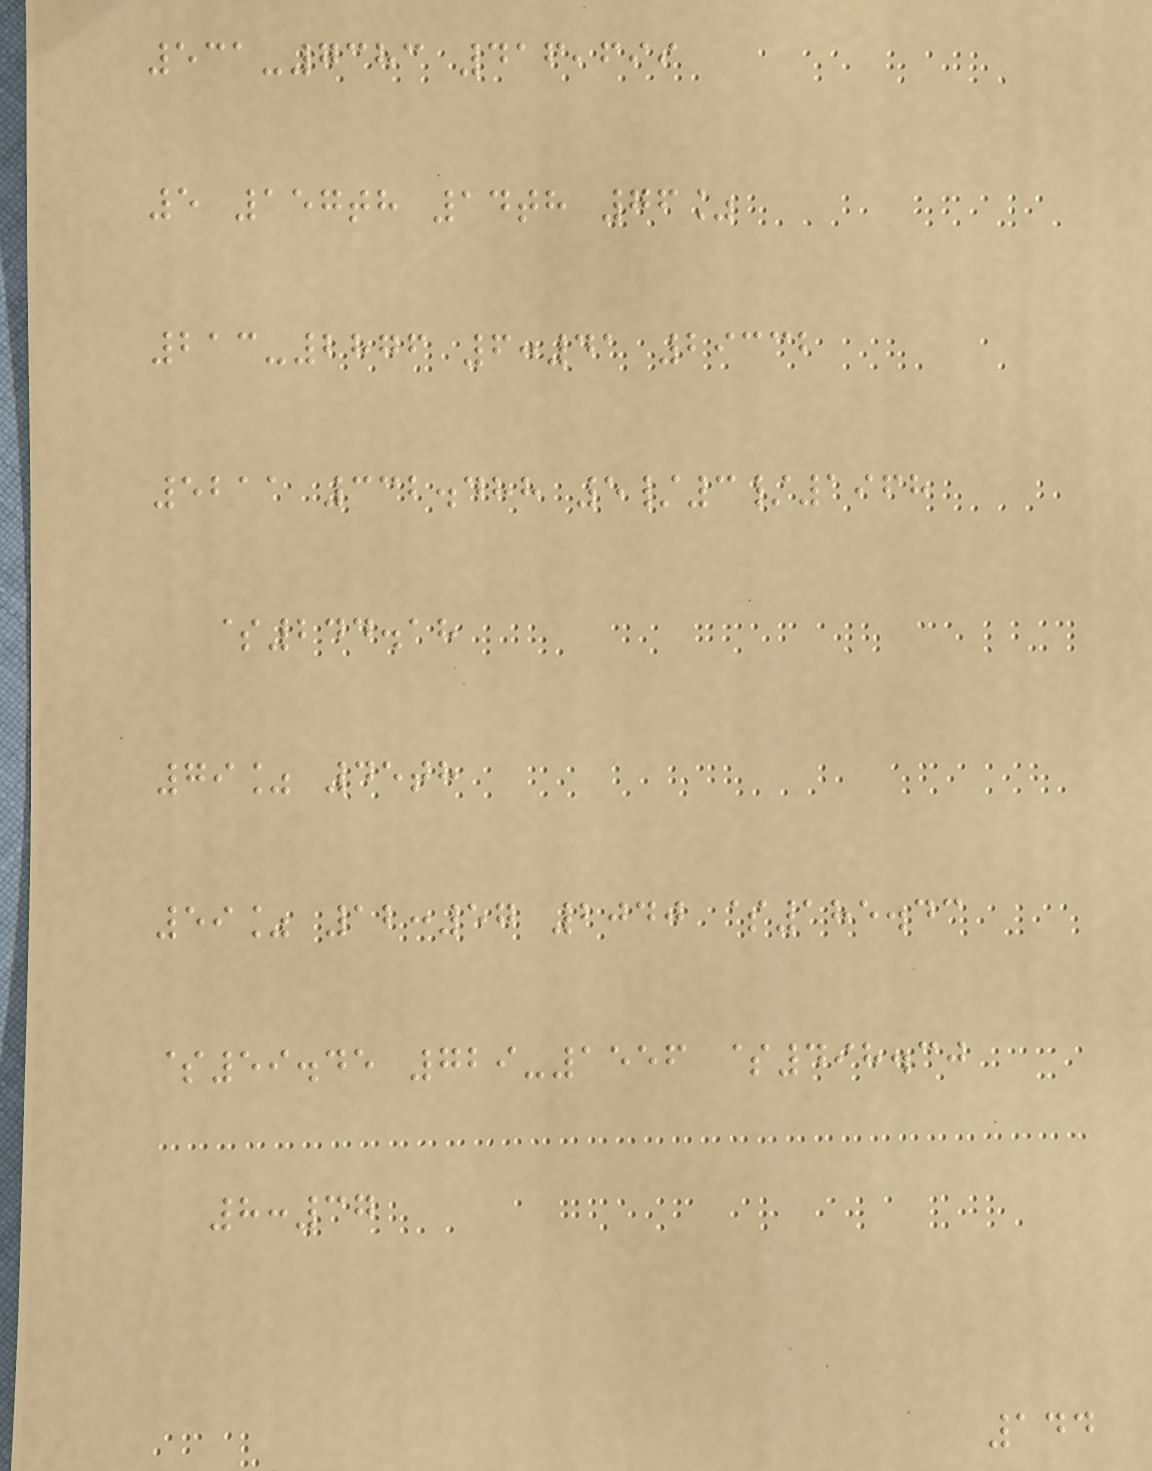531-7383 416,699
5 157th 14th 76%
213-2876 6:41 29332
5211 332.488 5/3/1968
$244.18
79% 45th
59% 12:57 2040 $185.43
$59.45 729-1556 $498.30
8:37
144
